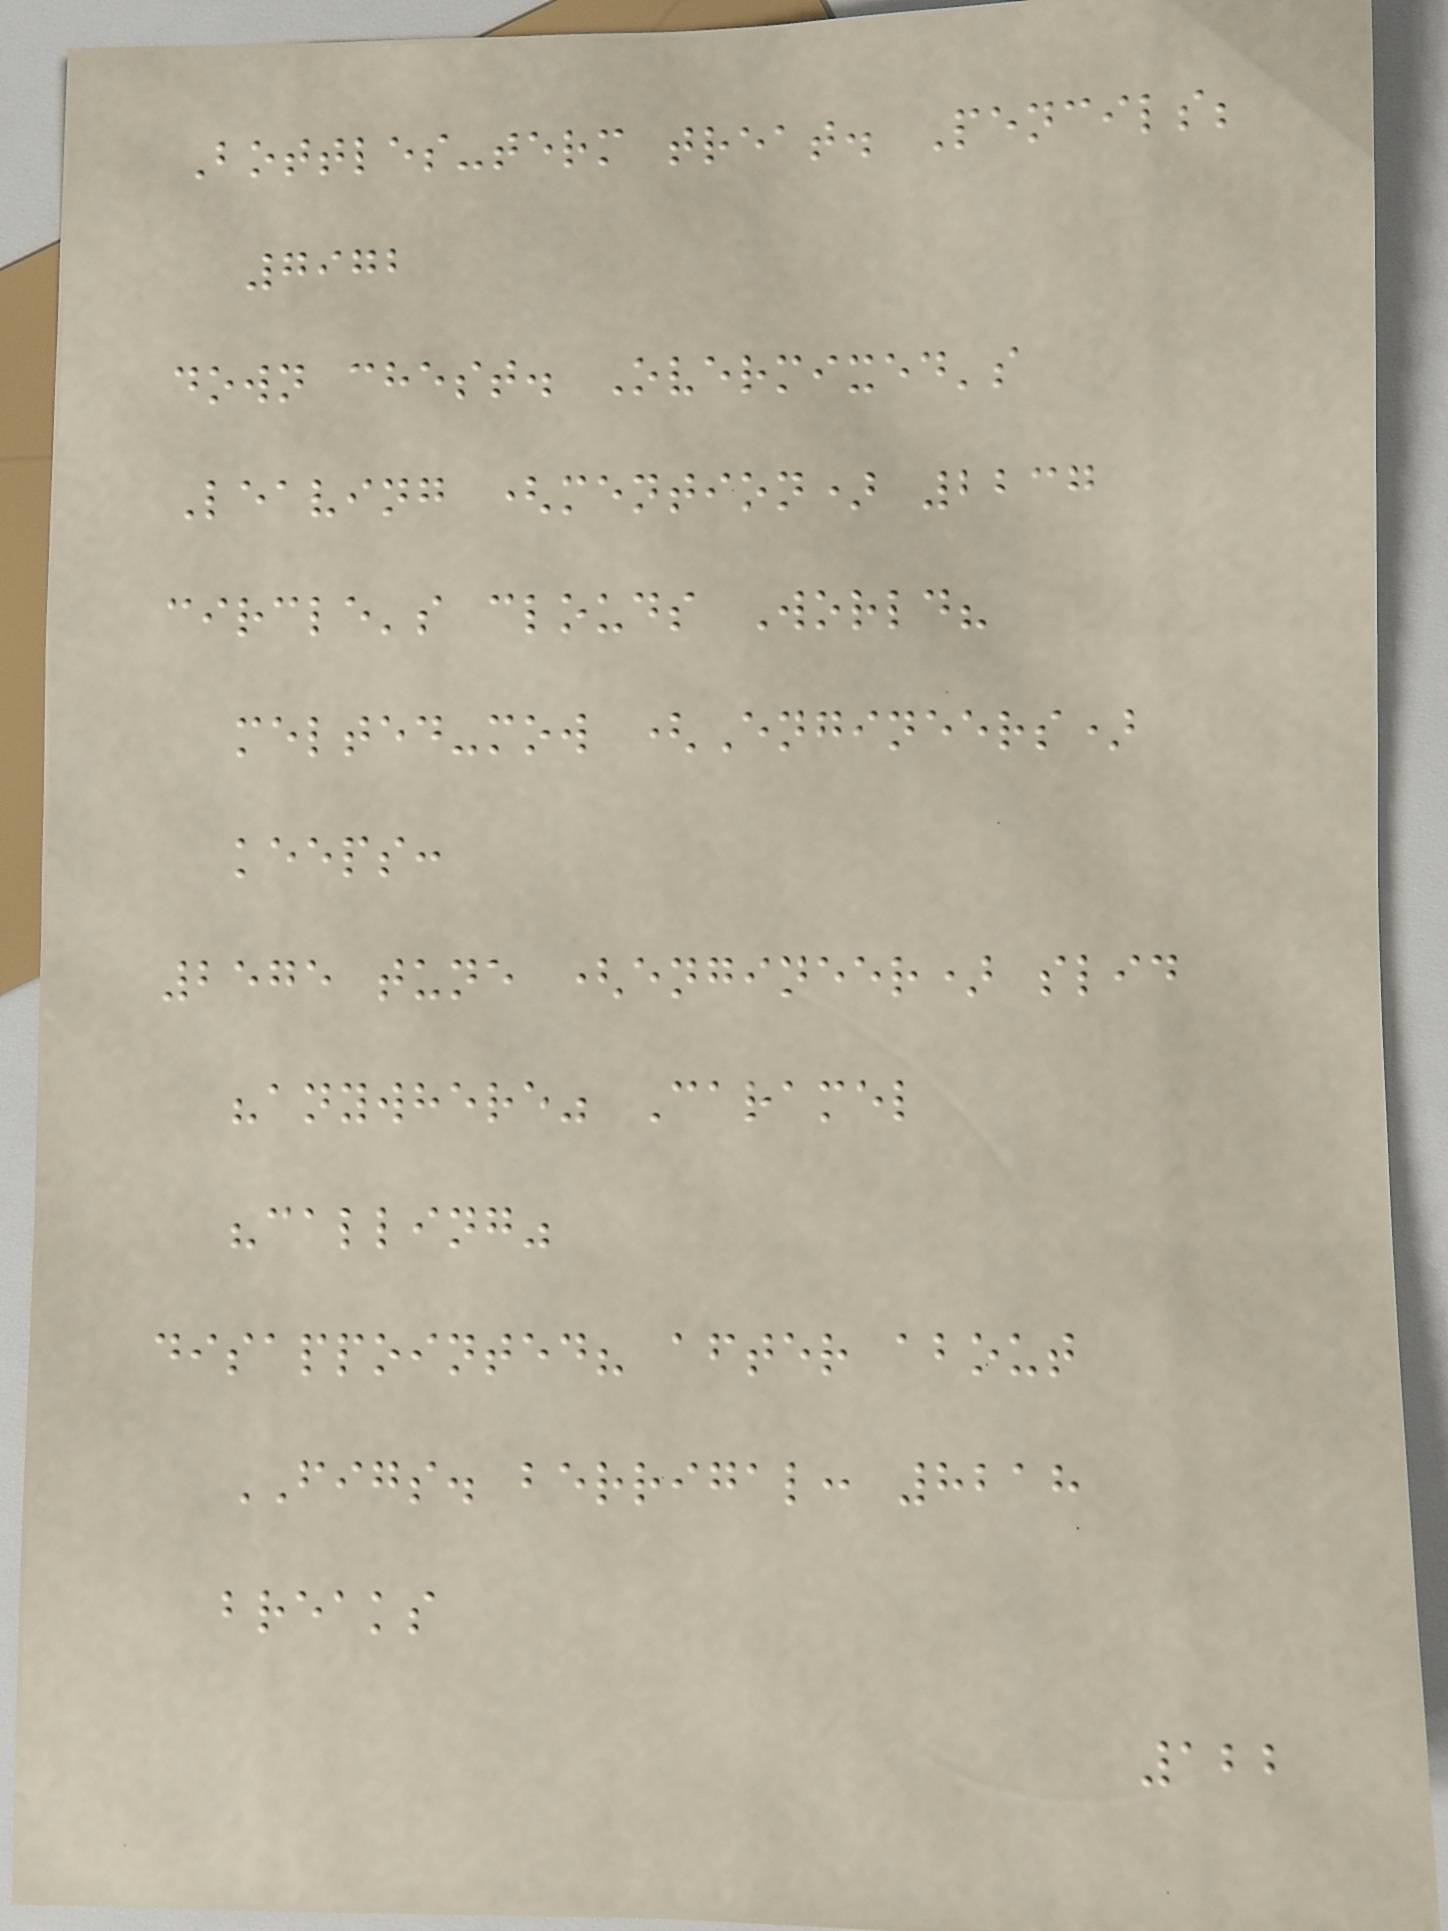Bottles-term treat. Pencils;
7972
down chest. Overmixed's
Leaving (mention) 2237
circle's clouds World?
melted-mow (Engineers)
keeps:
2575 tune (engineer) slid
"anywhere" Caramel
"calling"
disappointed? after about
FIGS. berrigal: 8218
breaks
122
